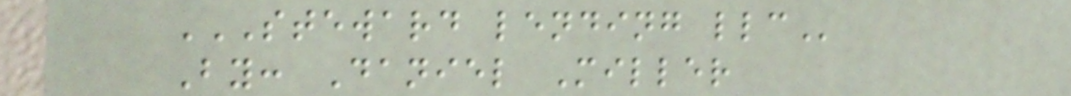STEWARD LENDING LLC
By: Daniel Miller
